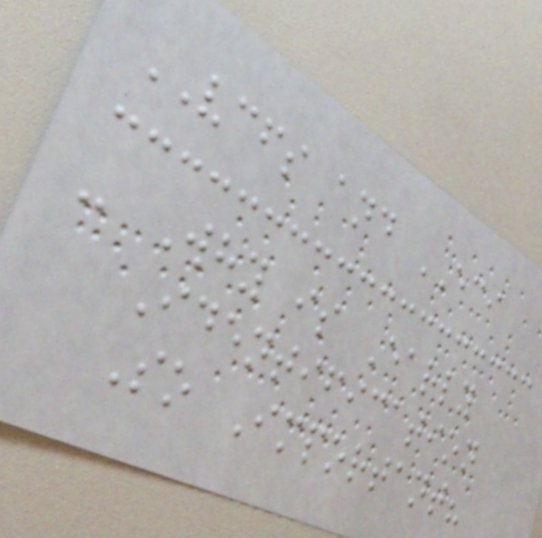VCFS and ECI
- Why is Early
Identification
So Important?
